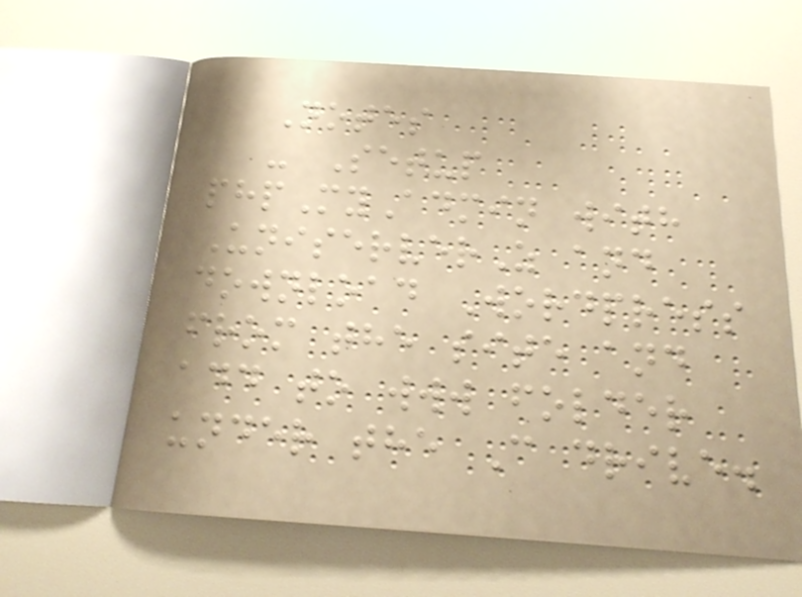Notes
- Setup
phpMyAdmin with
UniserverZ and
download Wordpress
from the site and
add to www folder
under the C drive.
